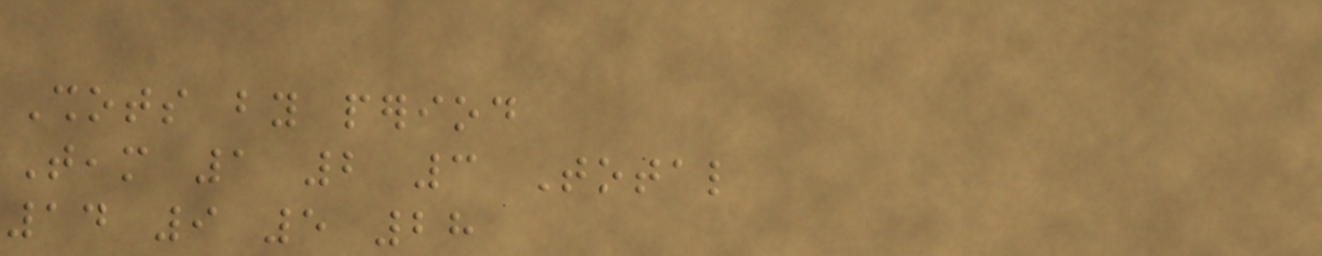Shots by period
Team 1 2 3 Total
14 9 5 28
